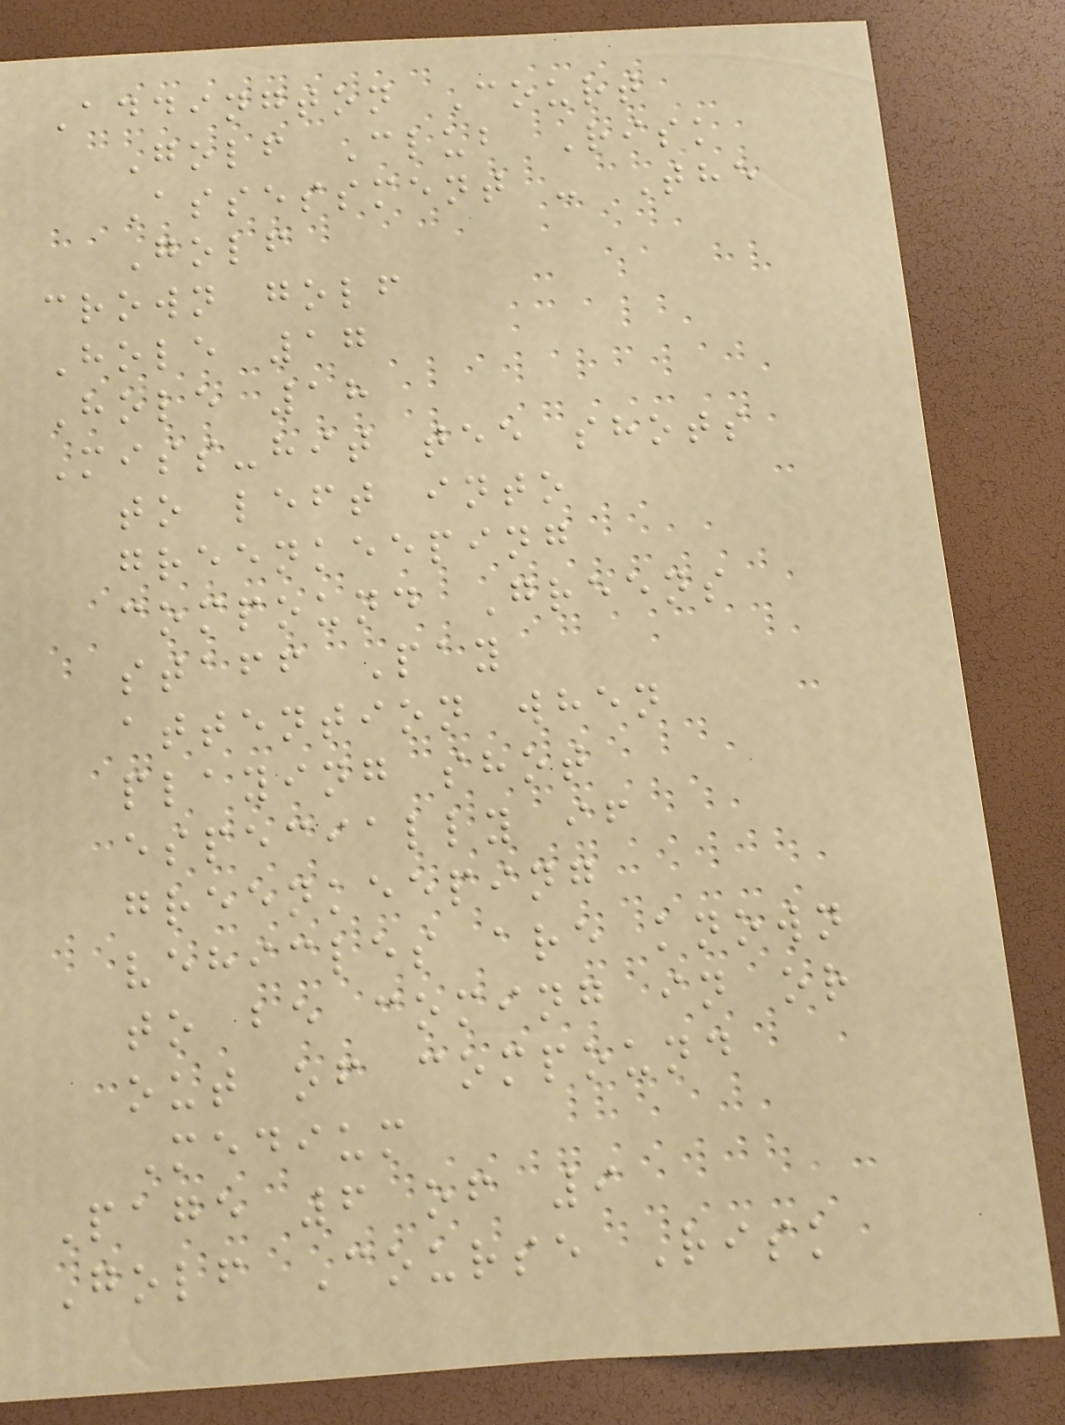Addington Court
Golf Club Risk
Assessment - The
Golf
crown golf
Hole 17
Hole 18
Miss-hit tee shots
to left into
greenkeeping
compound Greens
staff Pay
attention when
playing shot
especially if
greenkeeping
vehicles are known
to be coming in or
out of compound
Medium
Page 6 of 9
Golf Course Risk
